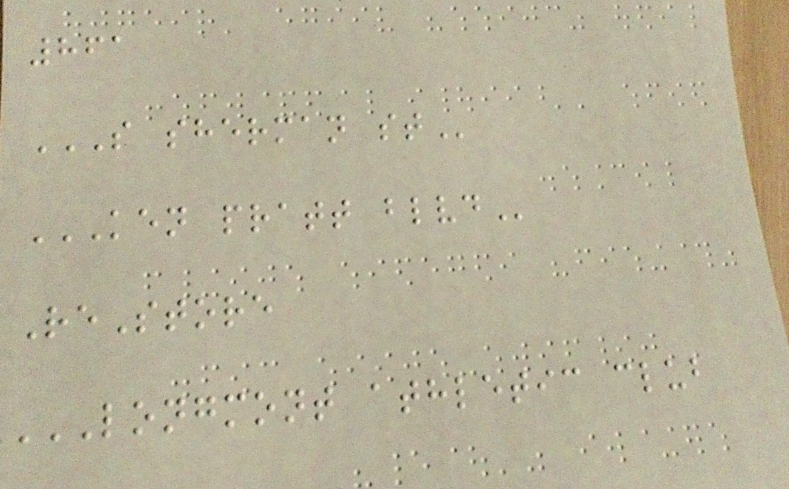861
S SHERMAN ST
KEN PRATT BLVD
ReStore
LONGMONT ATHLETIC CLUB
